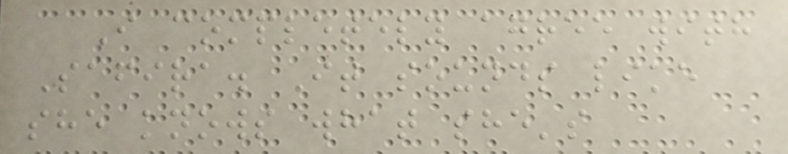I completely agree with
Safira. It sounds like
she knows what she's
